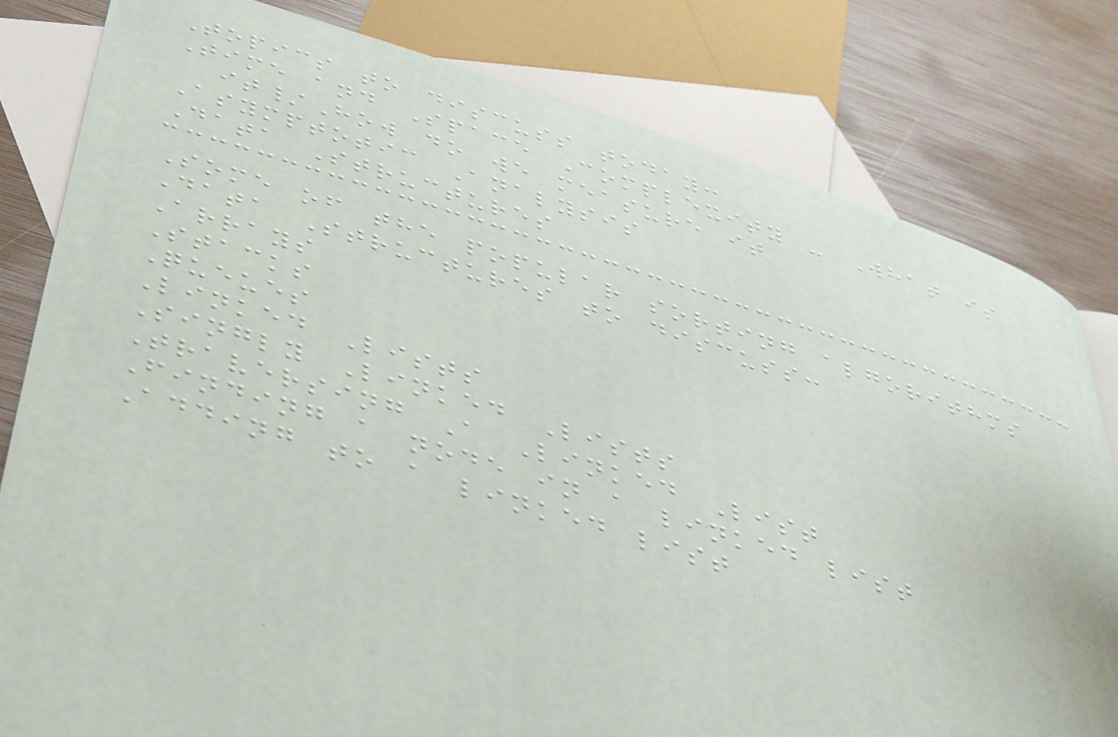Topics to discuss today:
Time and Space Complexity - What is
it/How do we measure it
Asymptotic Analysis
Data Structures
Some of the popular sorting algorithms
Data Structures to discuss:
Arrays
Stacks
Queues
Linked Lists
Singly Linked Lists
Traversing A Linked List
Finding a node in a linked list
Adding to a linked list
